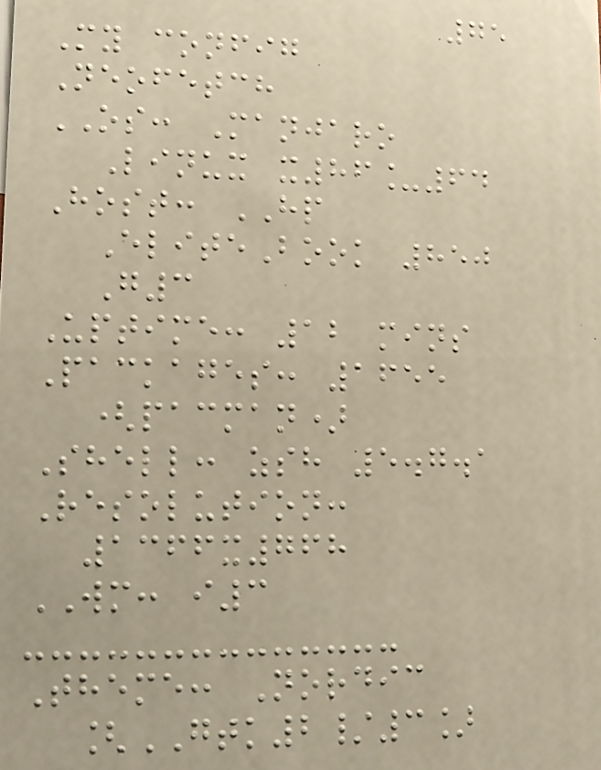75
My config
Neofetch
OS: Manjaro
Linux x86_64
Host: HP
EliteBook 850
G3
Uptime: 12 mins
Packages: 1655
(pacman)
Shell: zsh 5.7.1
Resolution:
1366x768
WM: i3
Theme: Nordic
[GTK2/3]
